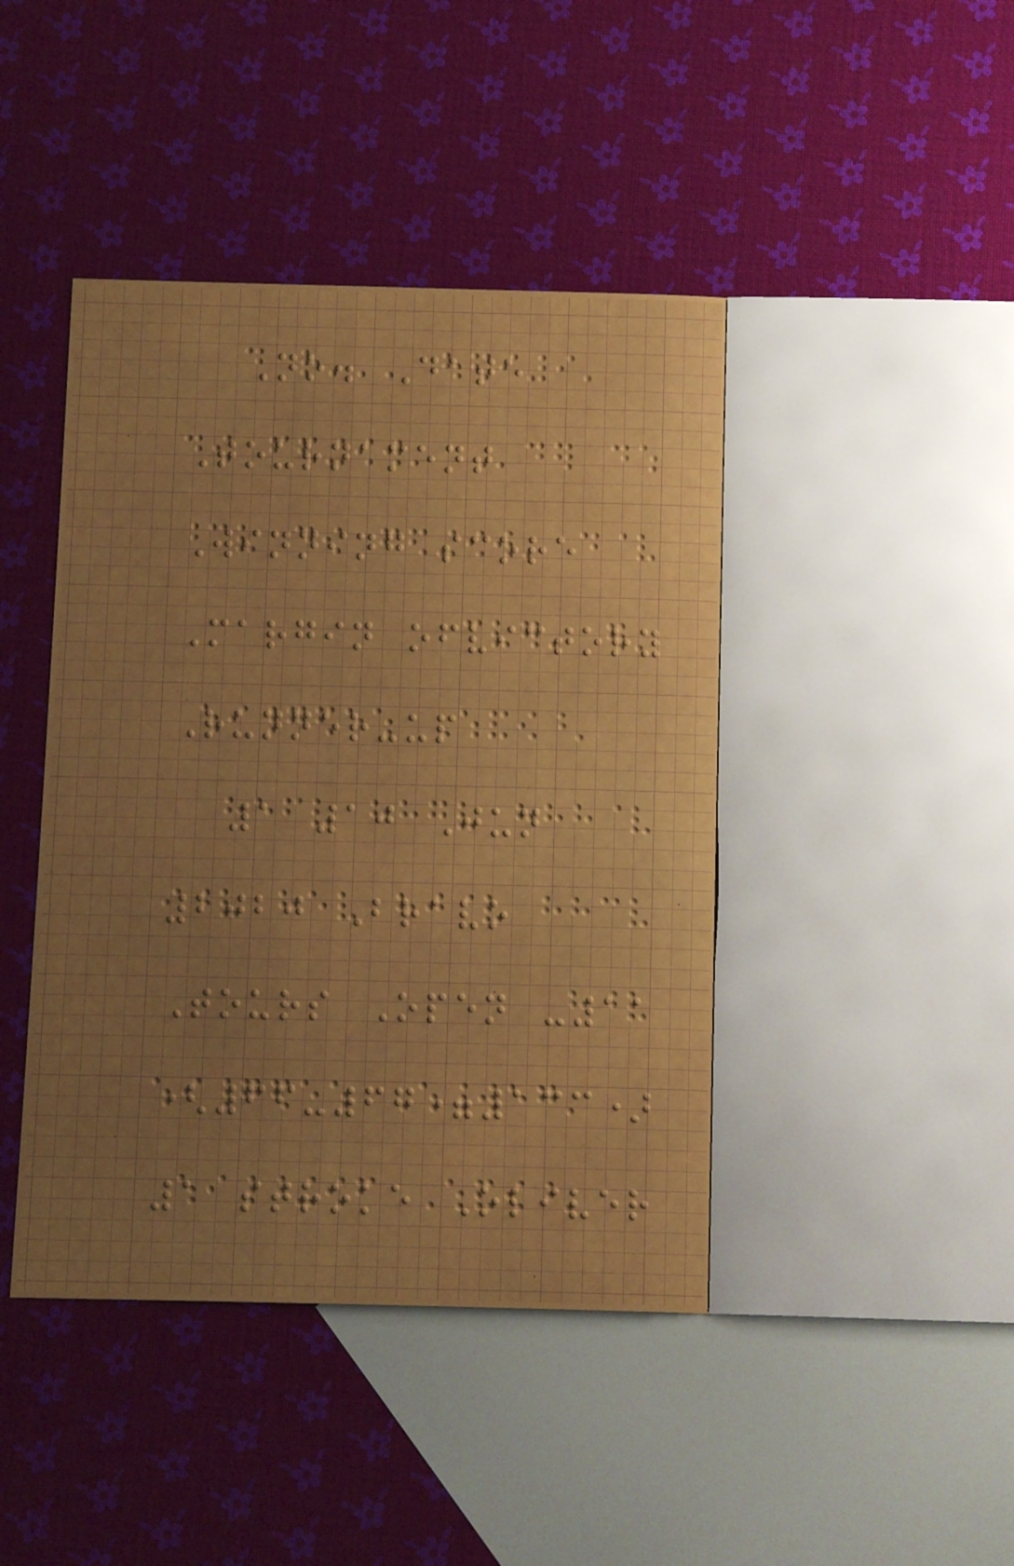No. Date
Tournament
Winning score
Margin ofvictory
Runner-up
1 10 Jun
2020 Bravo
Tours Open -11
(66-67=133)
1 stroke Oliver
